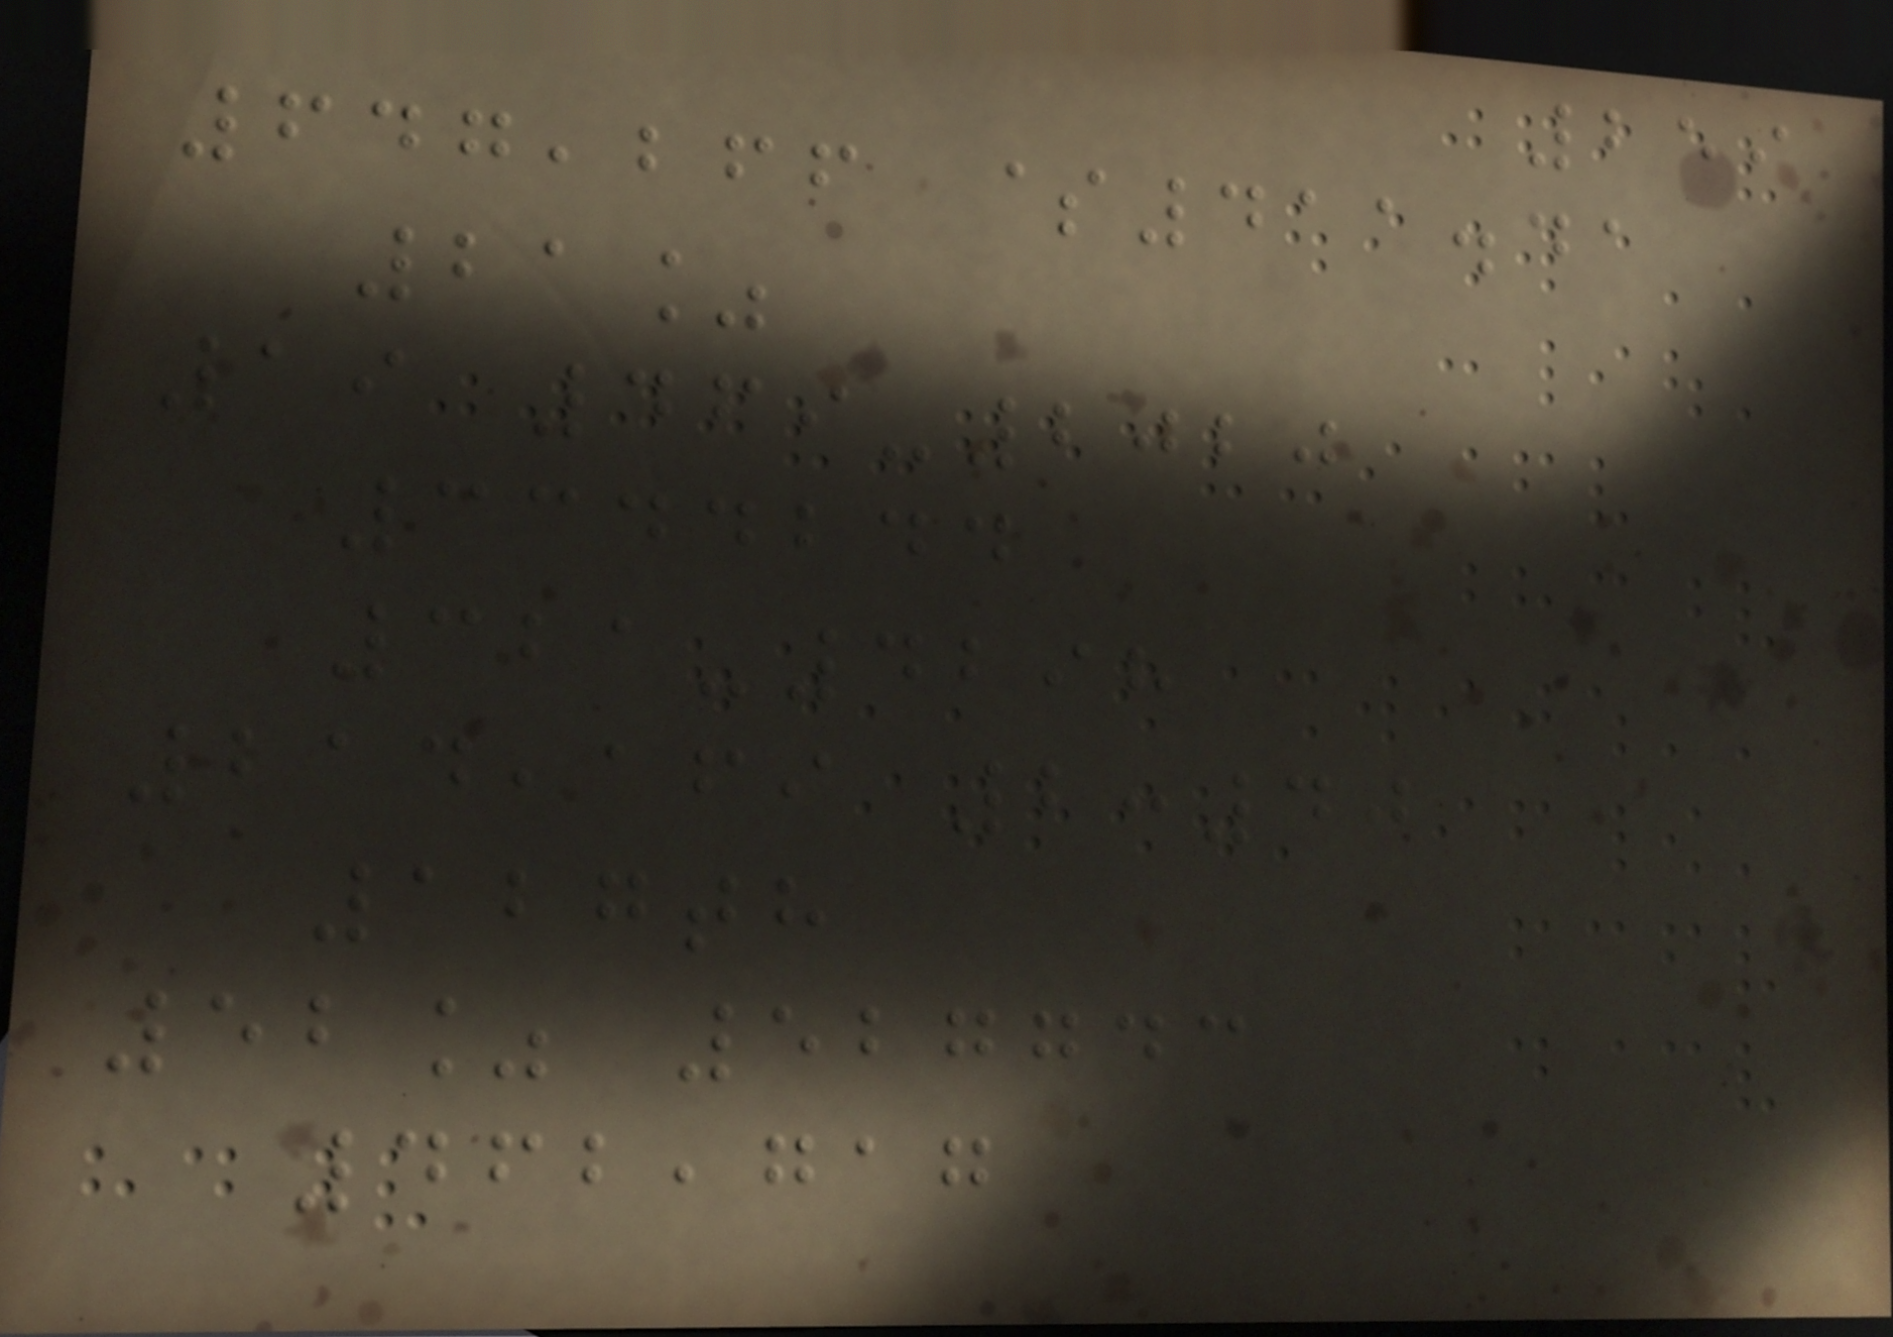259
647,266 $411.41
21%
19 469-2020
3344244
321-4298
214,169 2:40
127th
52% 527743
462,717
